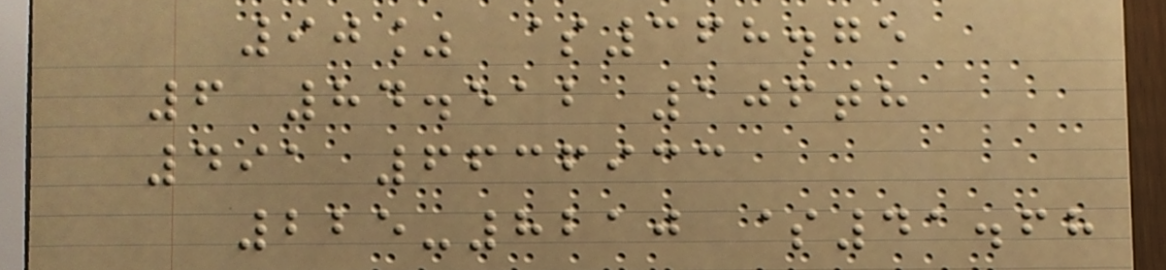90% $368.75
6 84.512 106th
491 6636933
225-8210 $41.68
